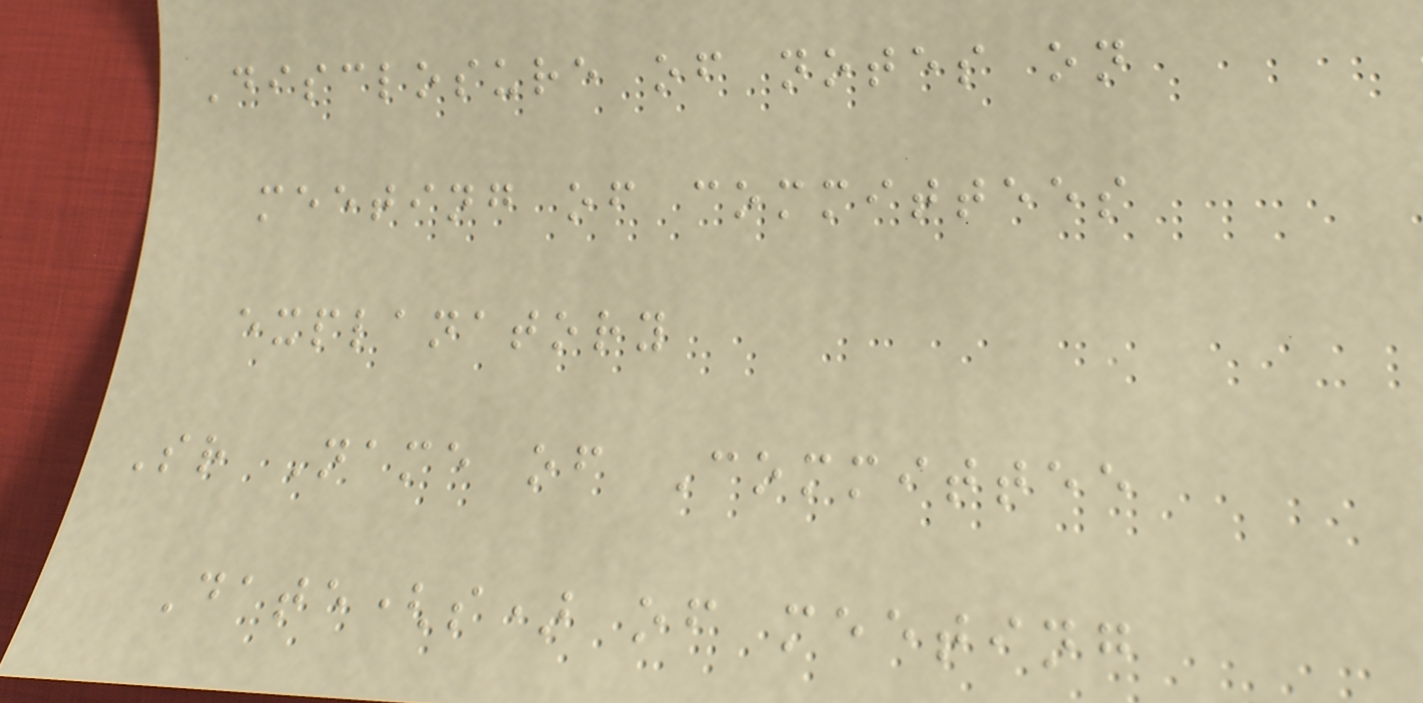Disclosure of notes on
meeting of committees
explanatory
Sr Name of Committee
Date(s) of meeting
